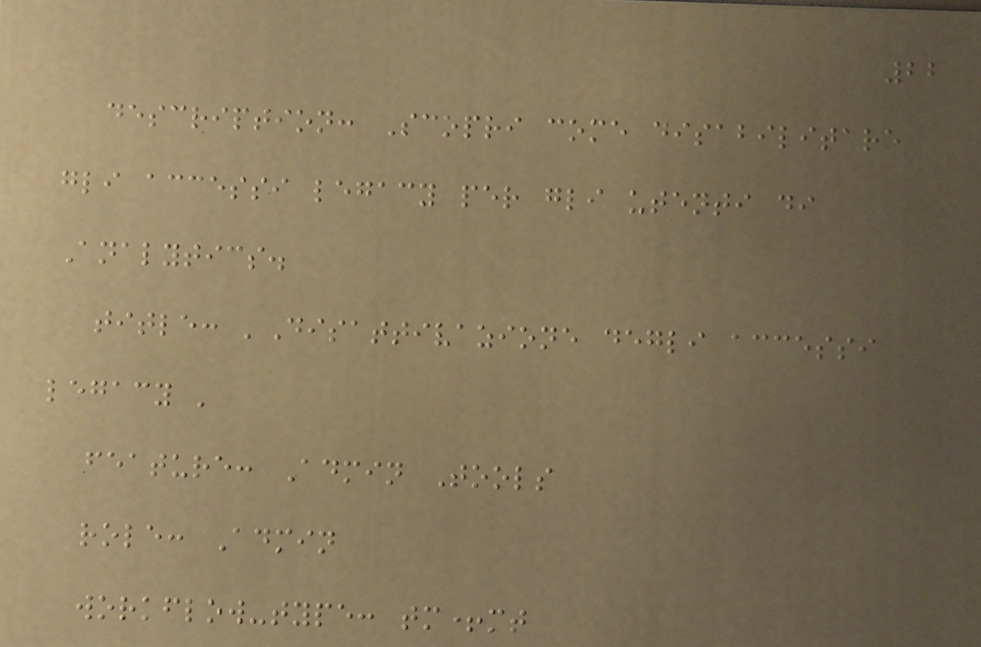22
description: Scopri come disabilitare
gli accessi legacy per gli utenti di
Analytics.
title: 'Disattivazione degli accessi
legacy '
feature: Admin Tools
role: Admin
workflow-type: tm+mt
